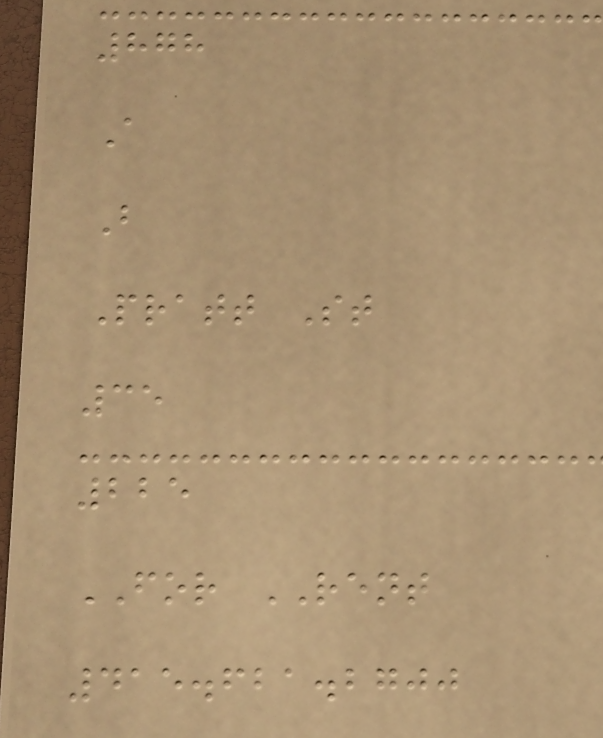878
A
B
Pratt St
35
225
FOR RENT
415.621.2700
